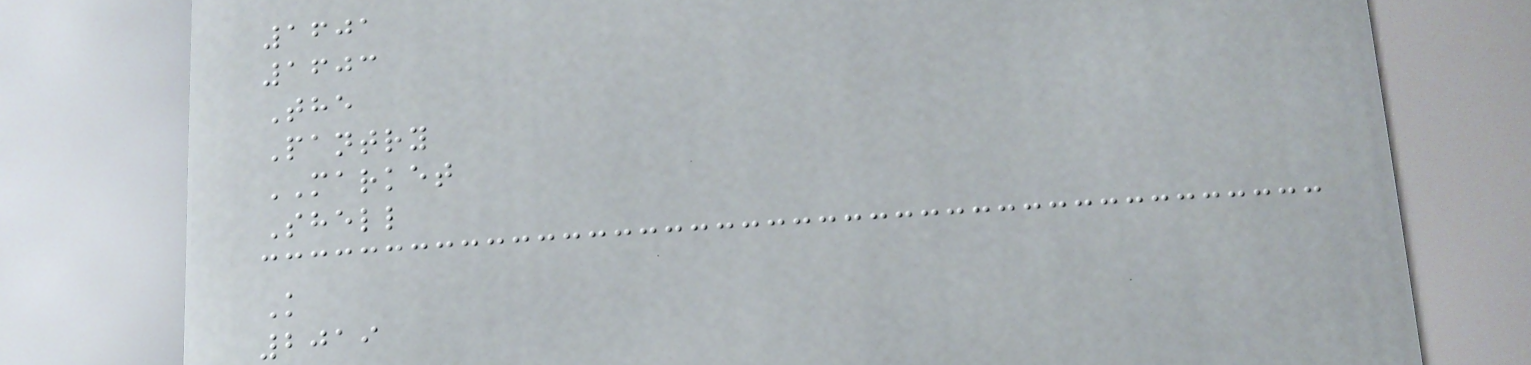1601
1603
The
Pantry
MARKET
Shell
K
2019
